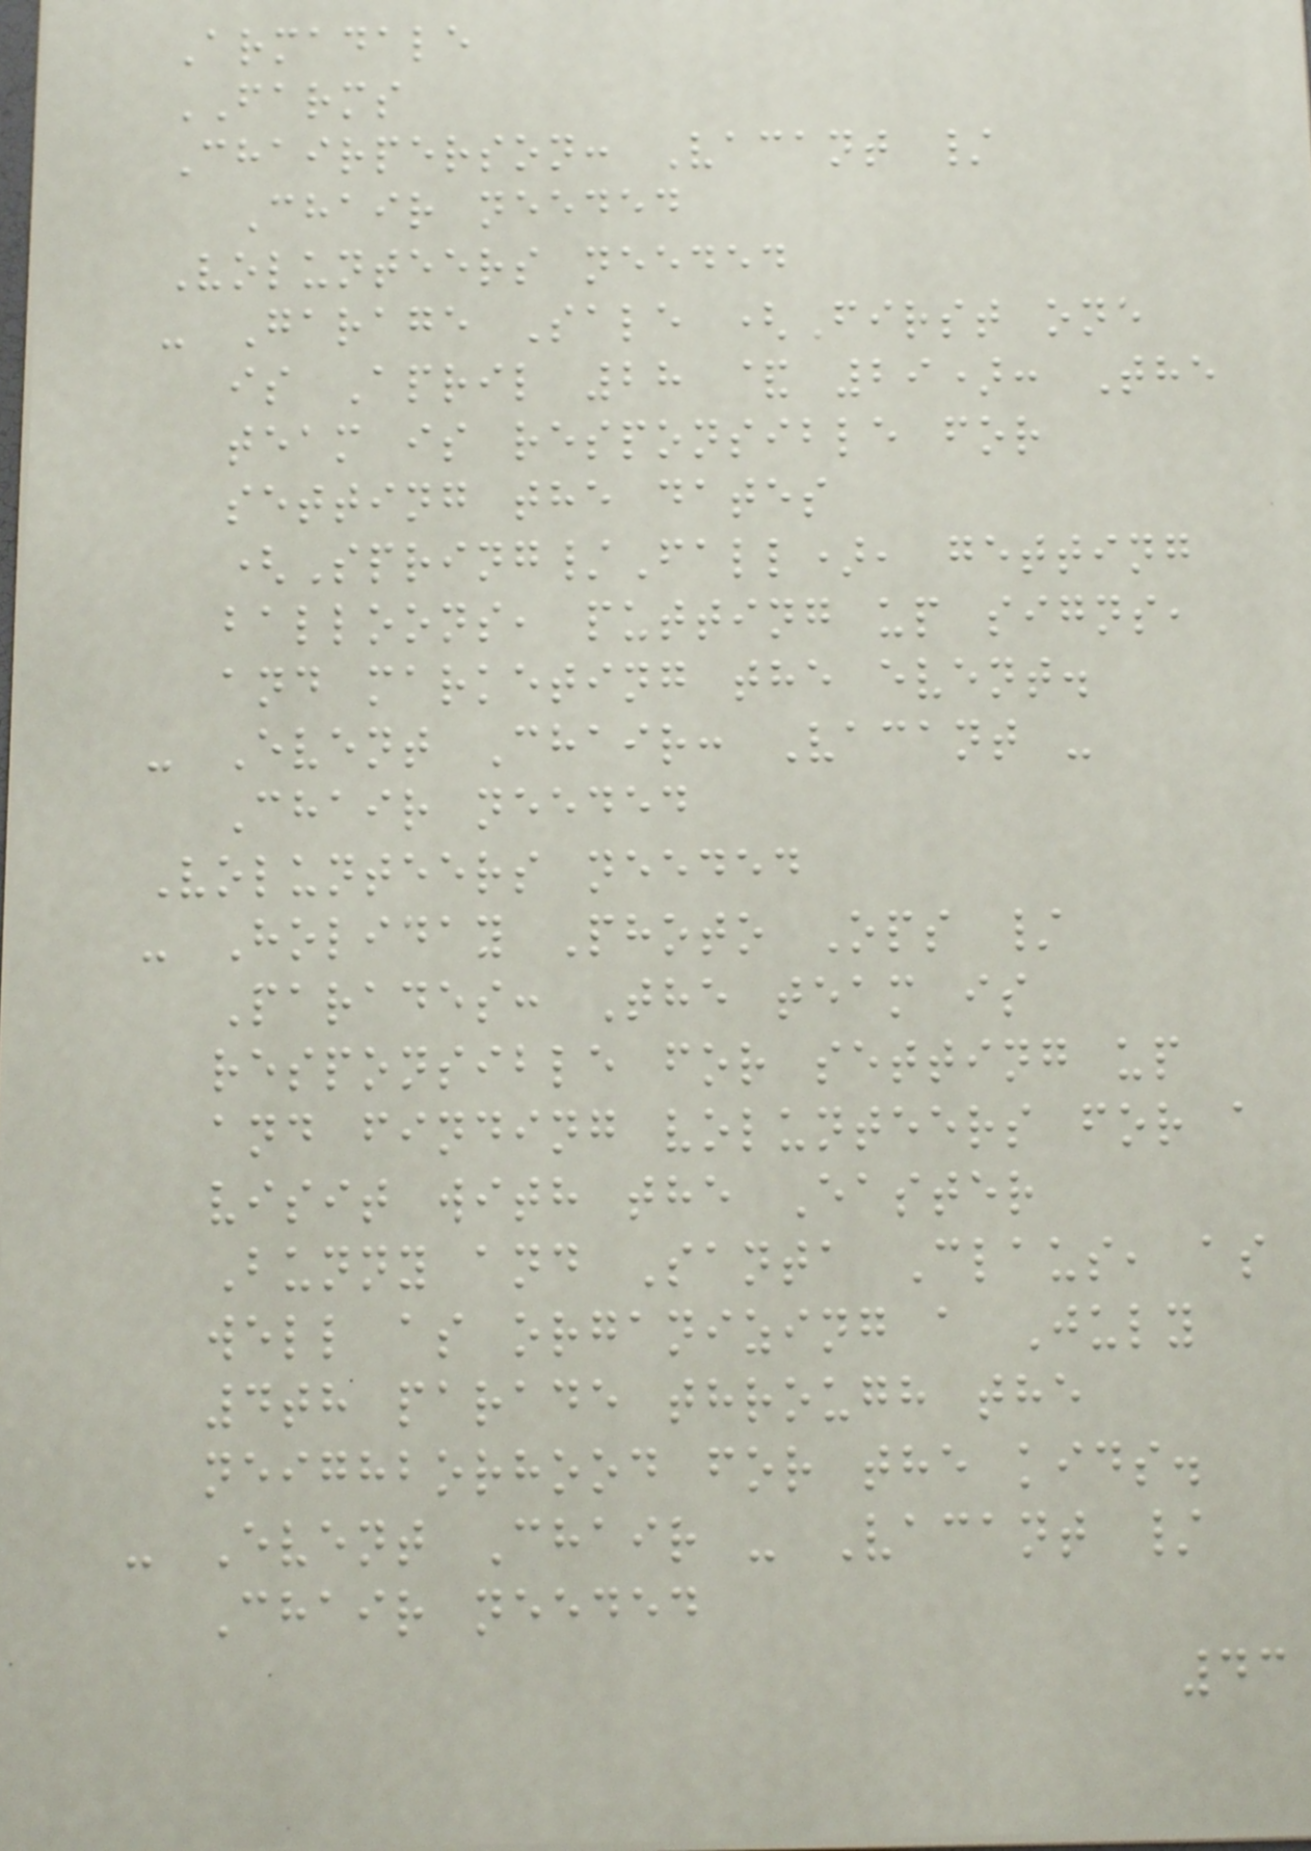Armadale
FARMS
Chairperson: Vacant /
Chair needed
Volunteers needed
- Garage Sale (First one
is April 28 & 29): The
team is responsible for
setting the dates
(Spring/Fall), getting
balloons, putting up signs,
and marketing the event.
- Event Chair: Vacant -
Chair needed
Volunteers needed
- Holiday Photo Ops /
Parades: The team is
responsible for setting up
and finding volunteers for a
visit with the Easter
Bunny and Santa Claus, as
well as organizing a July
4th parade through the
neighborhood for the kids.
- Event Chair - Vacant /
Chair needed
43
